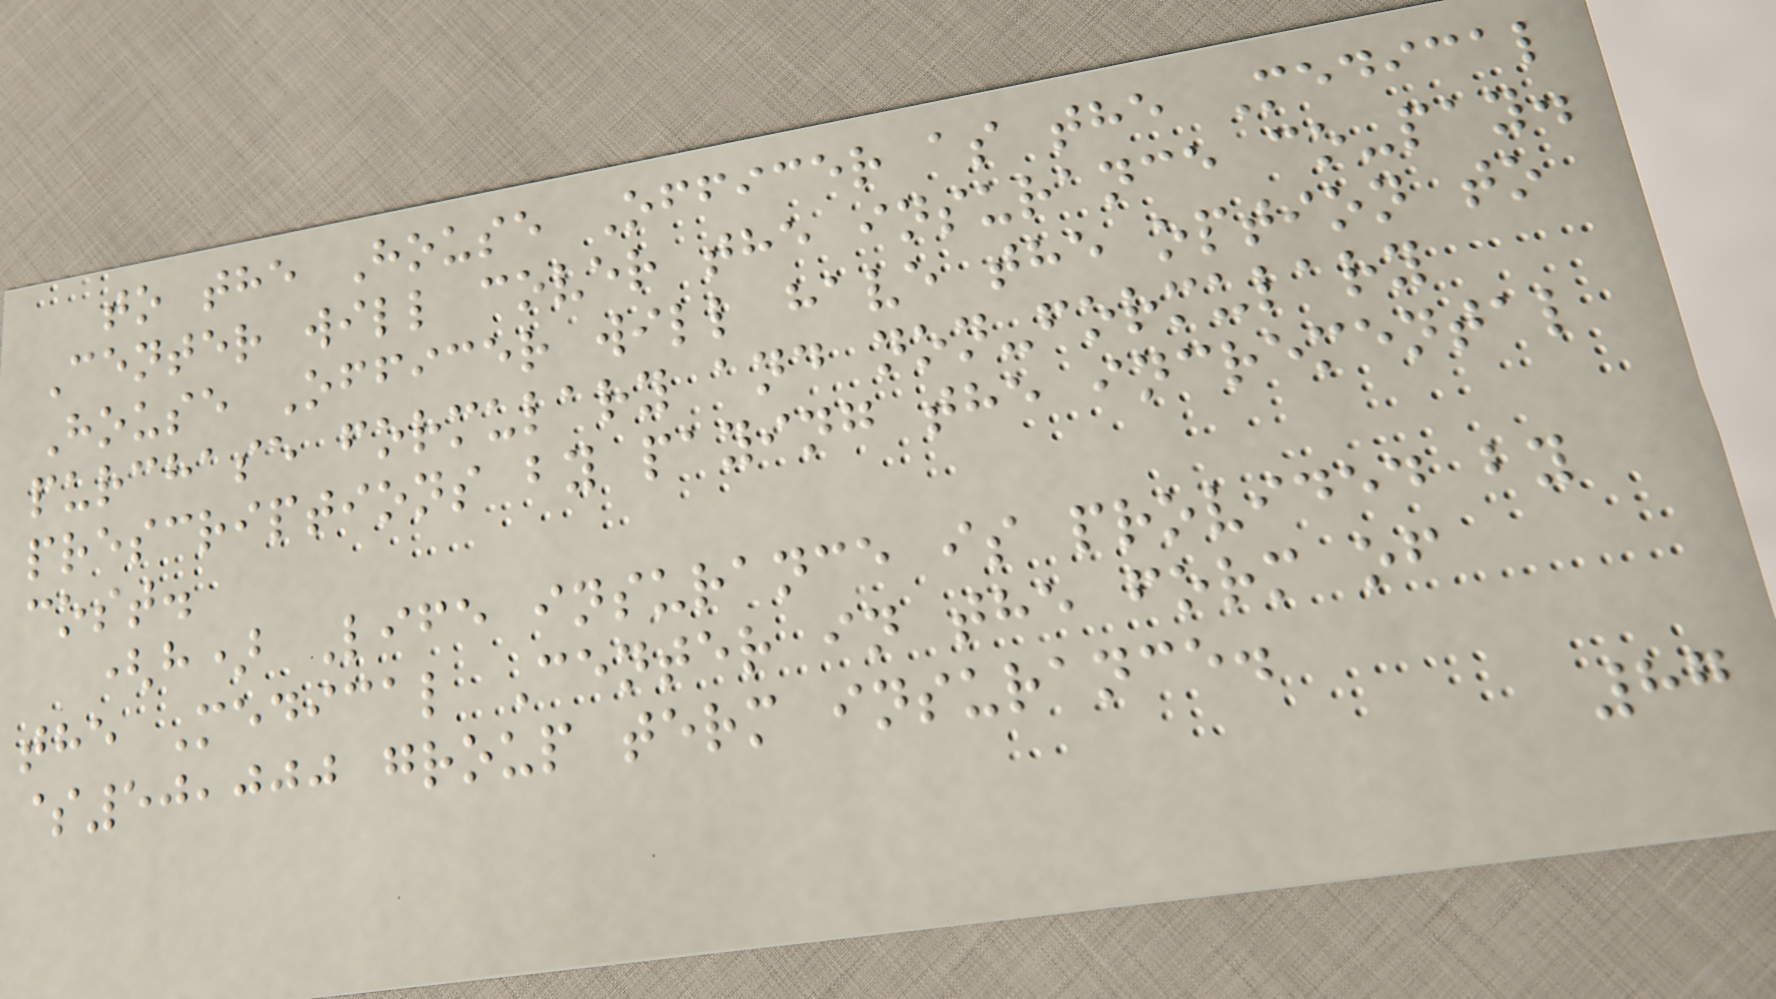to the House Officer as the Medical
Center will cover the insurance co-pay.
House Officer will have the option to
purchase formulary and non-formulary
prescriptions by paying the incremental
cost.
(h) Life insurance is provided by
the Medical Center in the form of
$50,000 group term insurance.
87
